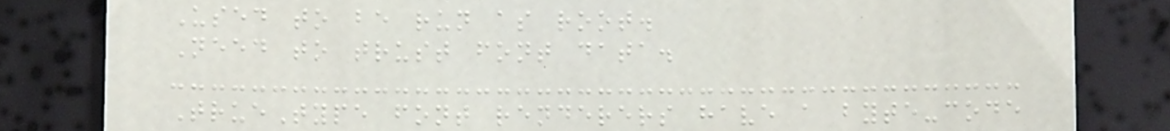Used to be run as root.
Need to trust font data.
TrueType font renderers have a byte-code
